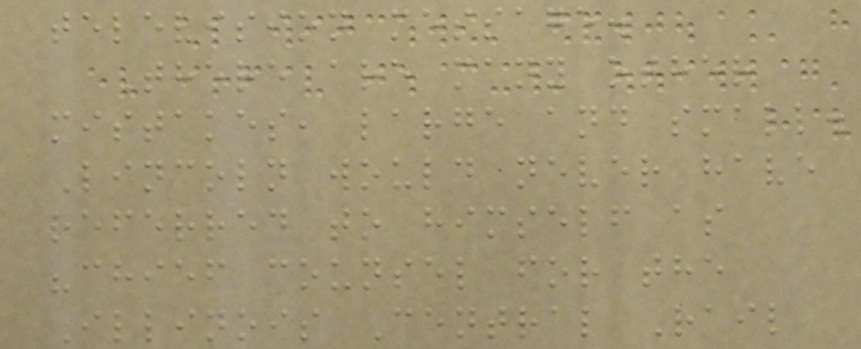television message.
There are many other
mistakes, large and small.
Lincoln would never have
referred to himself as
"chief counsel for the
Illinois Central Rail
